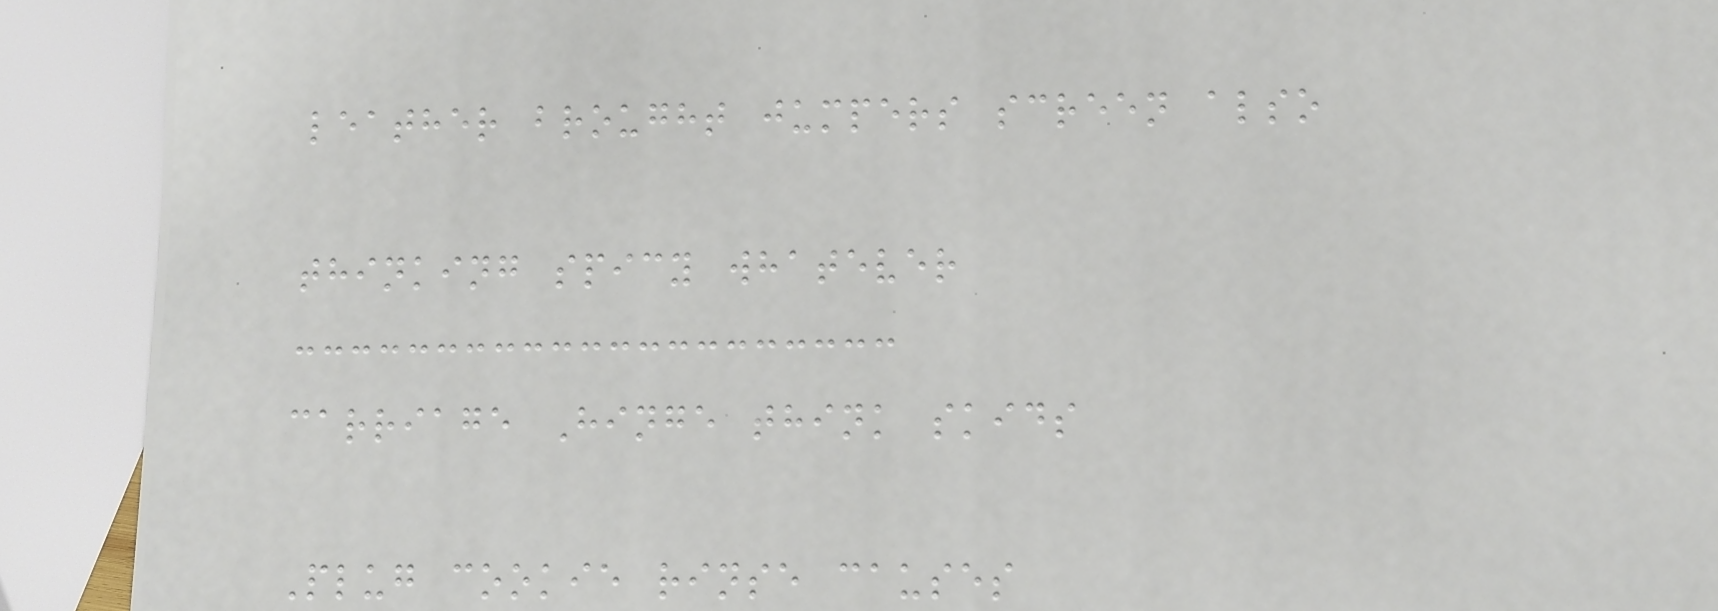leather brought jumpers screen also
thinking spicy whatever
carriage Hinge think skids
Plug cookie rinse causes
